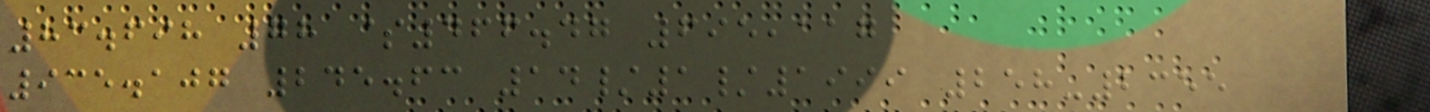83.698 78 $466.47 695,117
935.107 245.63 14/1/1999 258-2355
